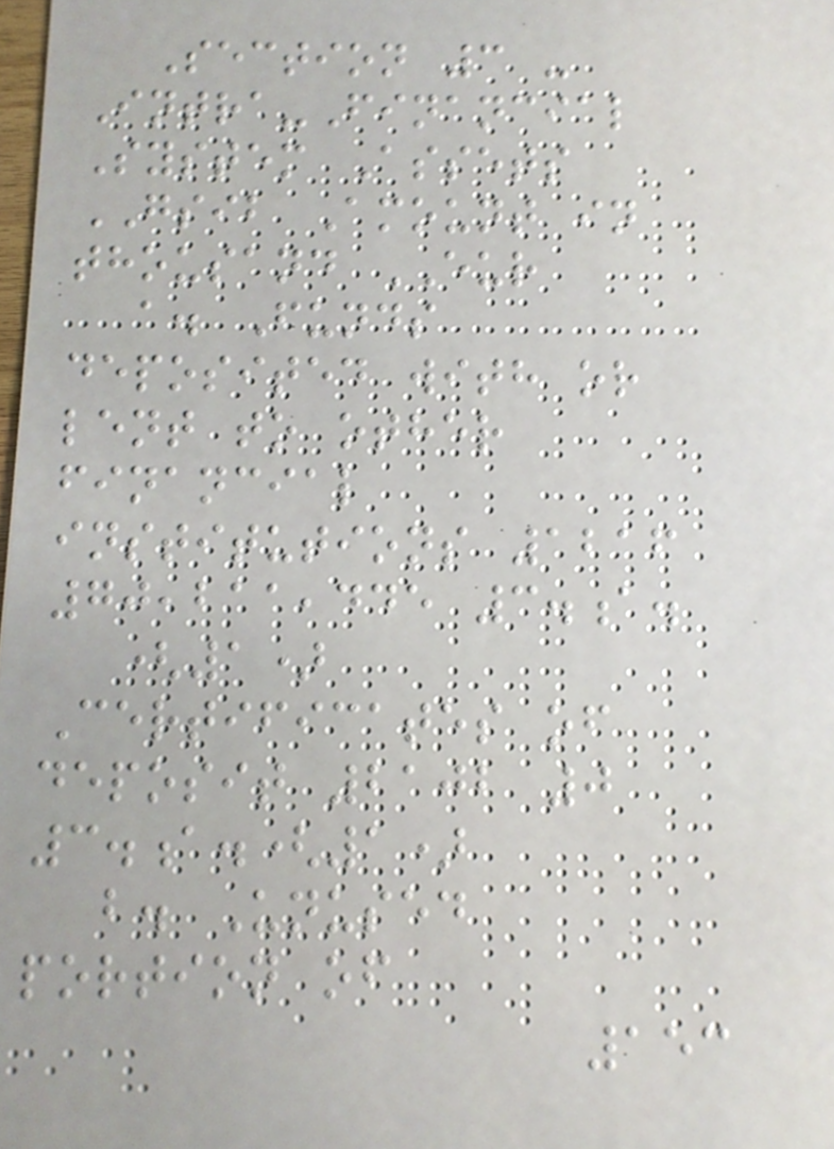Section 3 -
Intra-Financial
System Assets
GSIB Amount in
thousand EUR
a. Funds
deposited with or
lent to other
financial
institutions 1216
70,211,445 3.a.
(1)
Certificates of
deposit 2102 0
3.a.(1)
b. Unused
portion of
153
